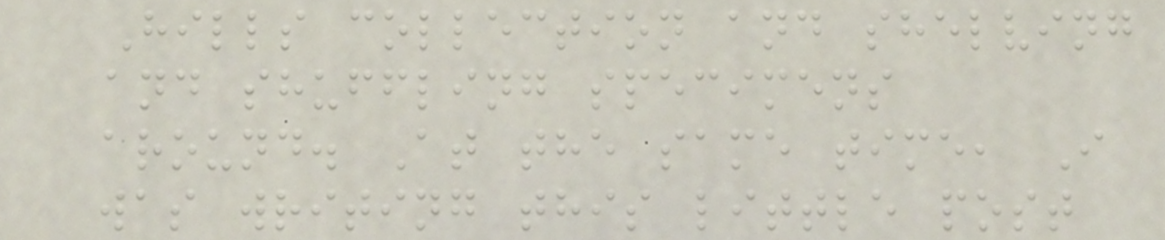Hills collection and shelving
and shuffling specimens
around. At the same time, I
was writing this little post
